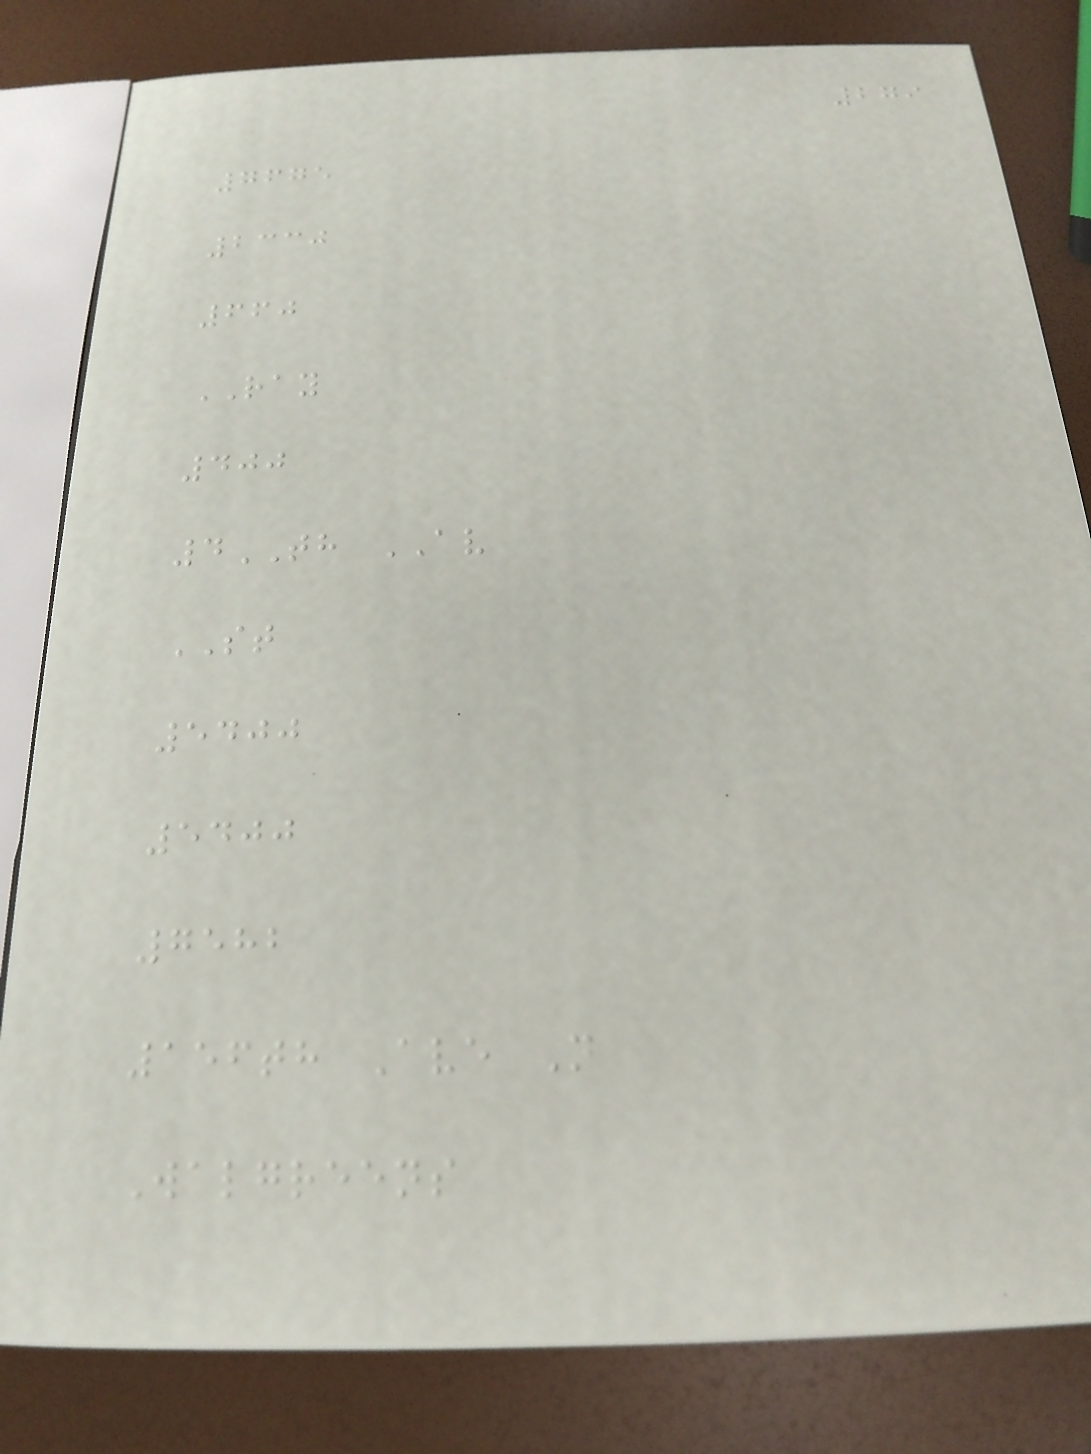279
7675
2330
660
RAY
400
4TH AV
ST
5400
5400
7582
156th Ave N
Walgreens
